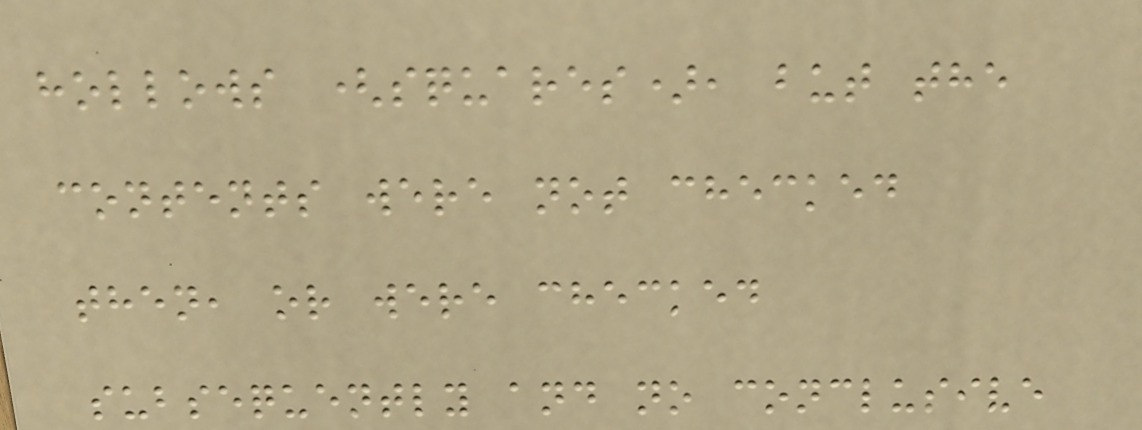hollows (squares), but the
contents were not checked
then, or were checked
subsequently and no conclusive
